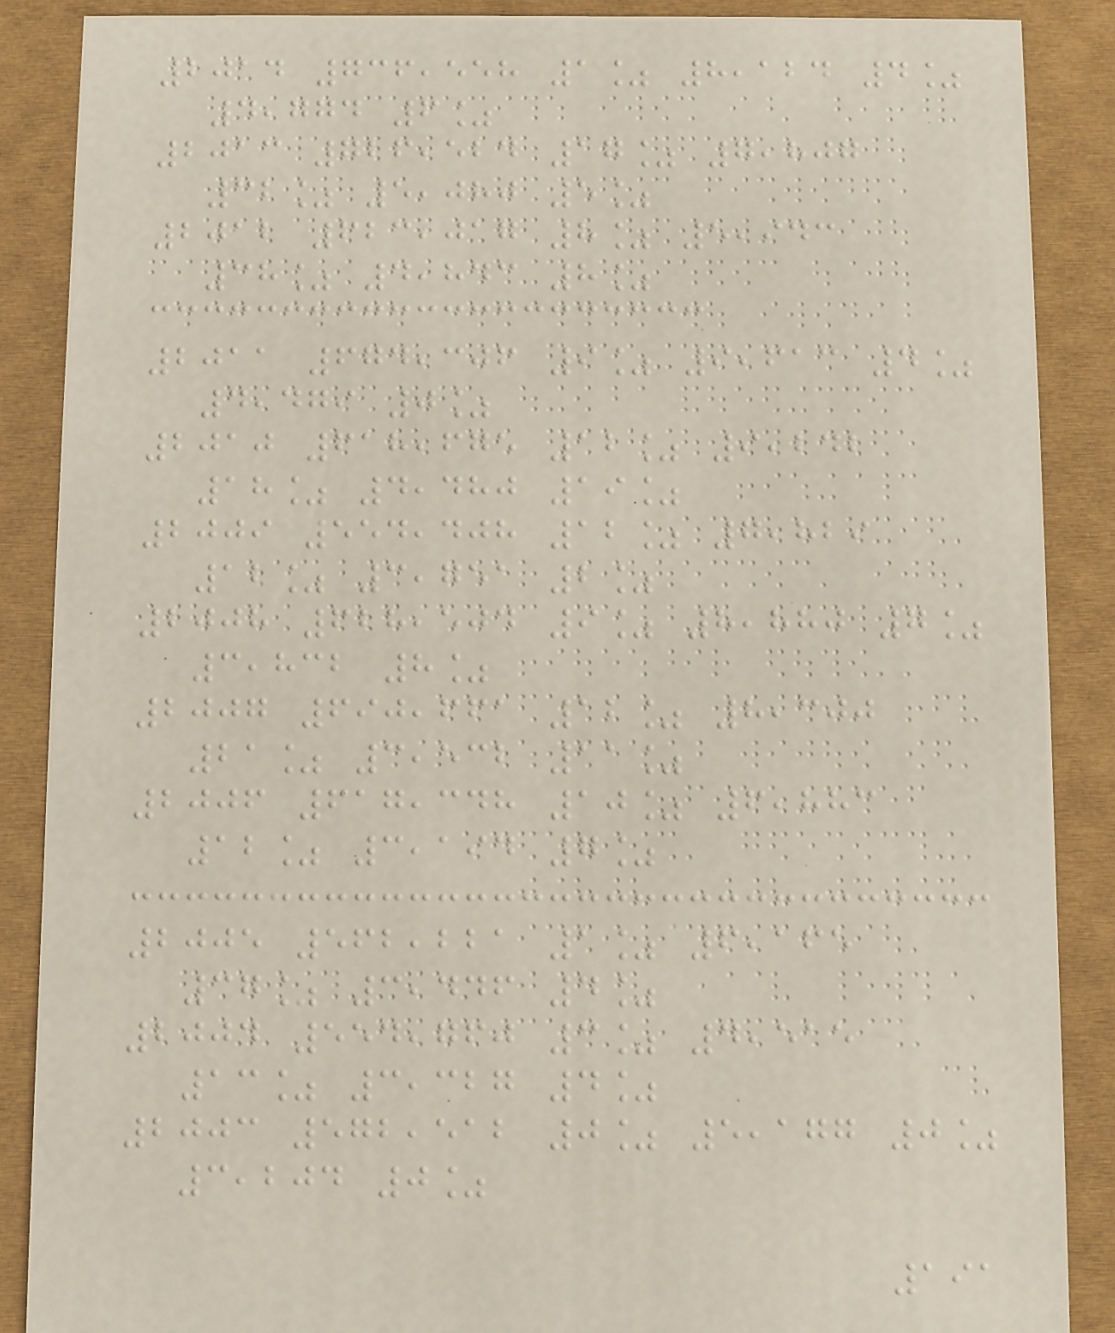2014 736,558 1% 8,124 4%
4,774 6%
2013 726,524 17% 7,807
32% 5,080 5%
2012 623,017 8% 5,943
38% 4,843 8%
2011 674,306 9% 9,613 4%
4,479 0%
2010 618,675 12% 9,242
18% 4,480 19%
2009 554,408 12% 7,829
12% 3,751 2%
2008 628,504 9% 8,880 7%
3,832 8%
2007 690,661 12% 8,300
21% 3,532 11%
2006 617,348 10% 6,883
12% 3,194 7%
2005 562,221 1% 6,165
37% 3,446 4%
2004 554,760 3% 4,515
13% 3,327 4%
2003 572,512 0% 5,177 0%
3,204 0%
191
